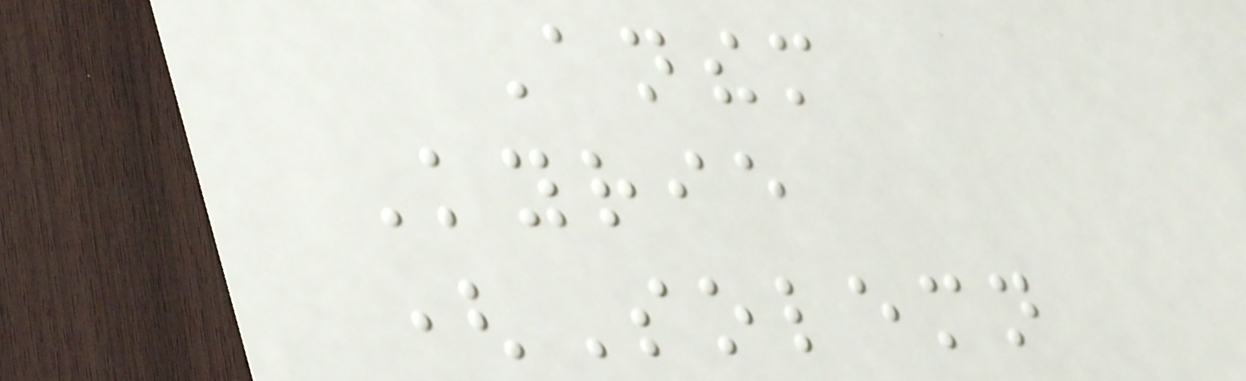Anthem
Kyrie
(Solemn
